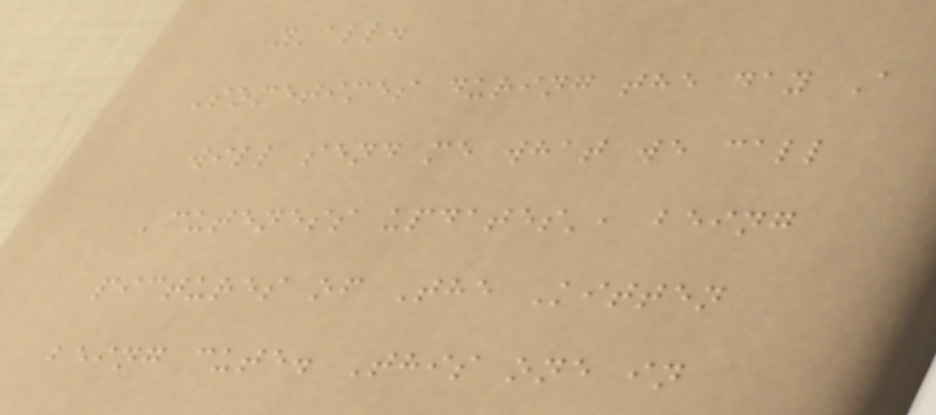y'all.
Sometimes during the day A
will send me what we call
'cuteness updates', being
pictures of The Kitten
being cute. This one in
